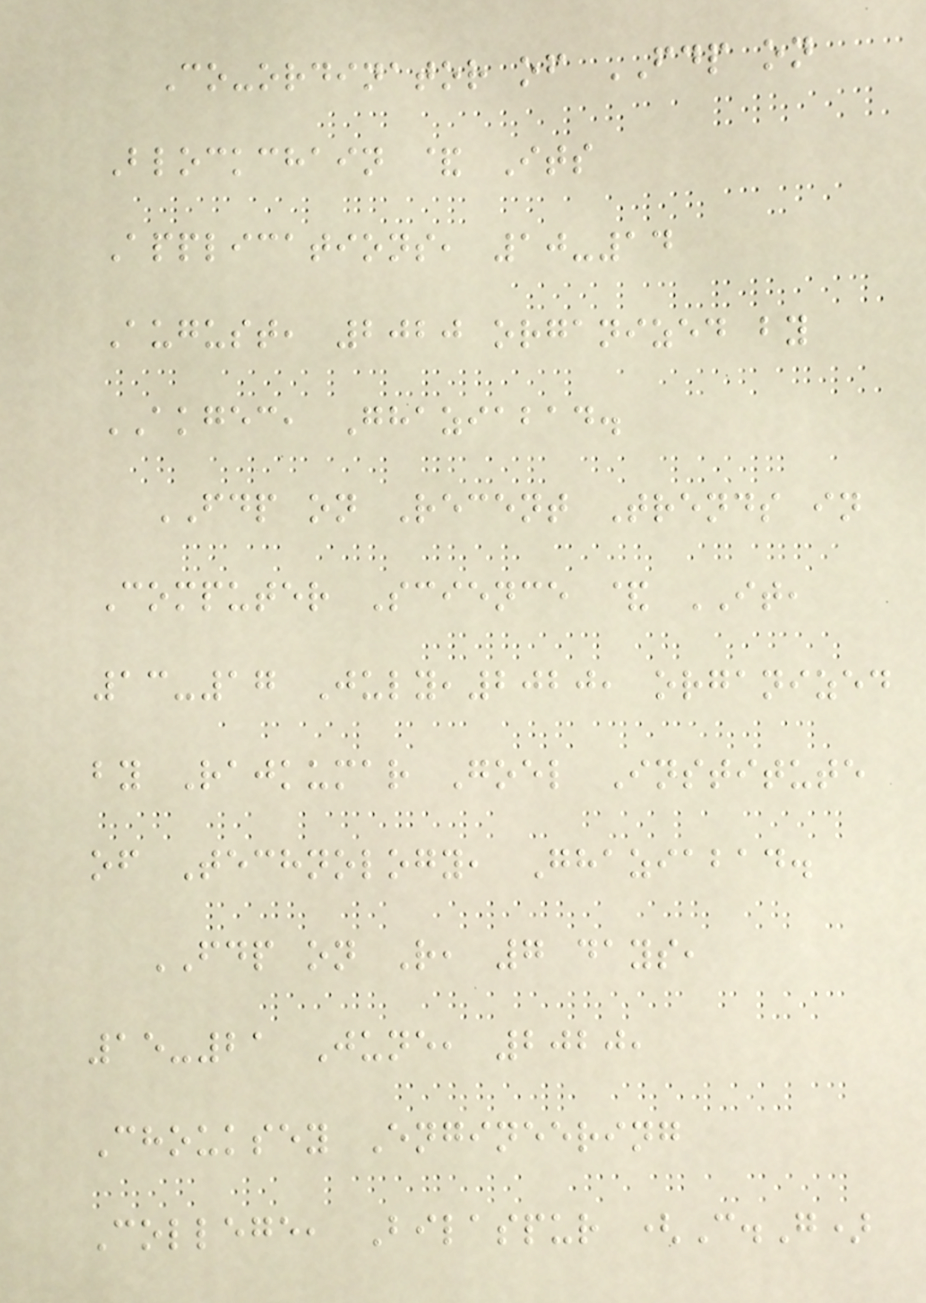Co-ordinator of FDP on
Blockchain & Its
Applications, 10-14
August, 2020 organized by
AKGEC, Ghaziabad.
FDP on Recent Trends in
Computer Science & IT,
13-17 July,2020, organized
by Rajkumar Goel Institute
of Technology, Ghaziabad.
FDP on R, 7 days,
15-21 June, 2020,
Chouksey Engineering
College, Bilaspur (C.G)
